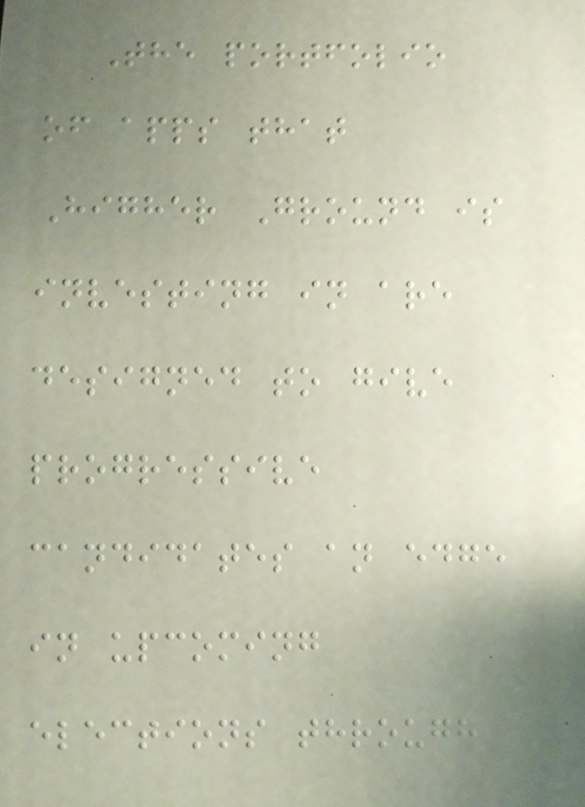The portfolio
of apps that
Higher Ground is
investing in are
designed to give
progressive
candidates an edge
in upcoming
elections through
